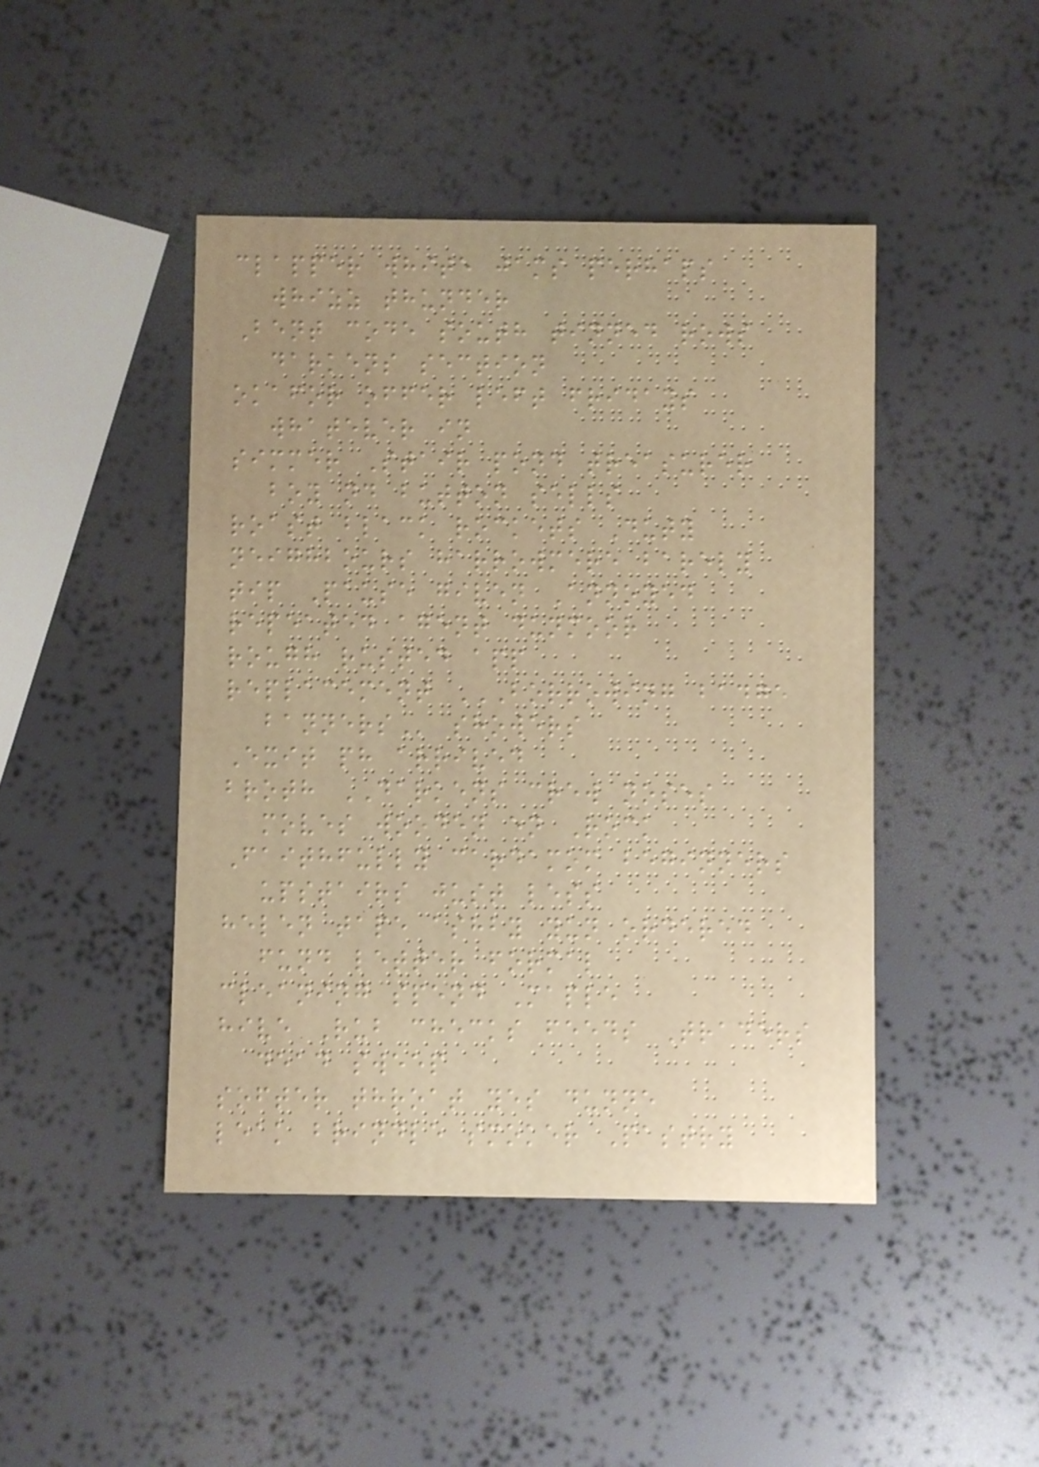clapper white jams perhaps
whizz thunder
Bent code south tinned rows
darkens section
okafor offer left fridays
whatever in
simmer Stair pond treasurer
boy nd button sells
roast black rockets Duty
neighbours harrowmere barely
tip Pause given Annoyed
repeated agent dunmoor
rough rusted app
replacement BORROWING BADGE
BANNERS showers
Exit ph arrived
broth DARKENS crew noses
moves wooden en Rock
Faithfully cardamom beginners
upstairs just less
helen tape ashby yun ordered
fund letter formal
cleaning spend Maple
hive Rub checks feeds Traders
dead sweep
softer throat yes dunne
leak brindle smoker Pastry
